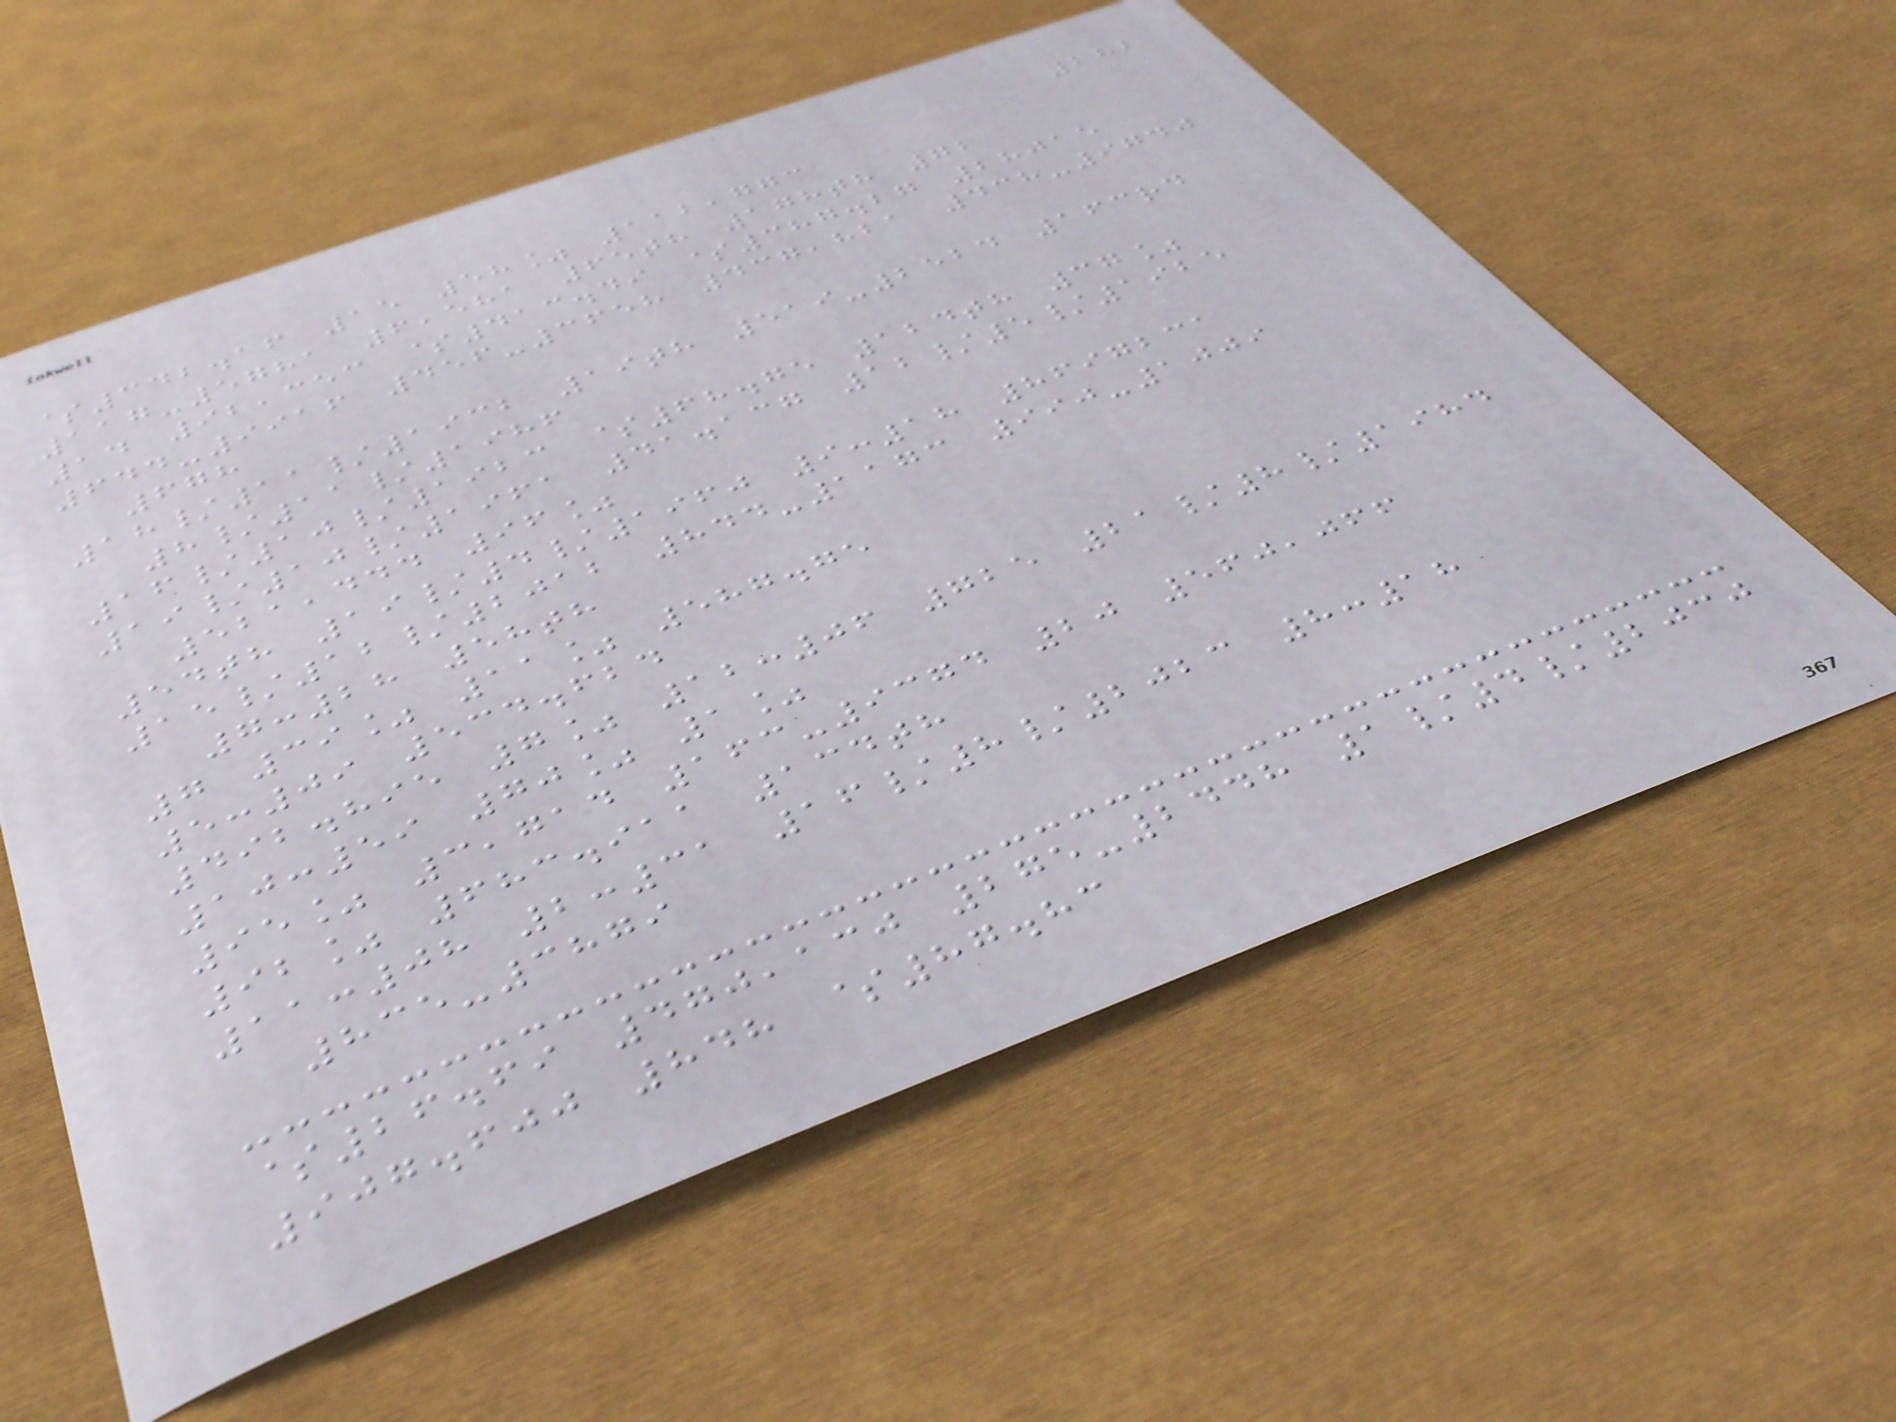282
$342.16 15 58% 112,773
117-5781 6,581 65th 178th 72
14 92,353 $413.49 $387.27 28015
644-9916 456-3658 437,821 438-9740
678
18/11/1932 19th 519-2524 163rd
8/11/1986
16/10/1923 $68.75 124th 37%
19/10/1961 41.137 12/5/1925
521,444 96%
54th 19/4/1960 9:18 8697231
15/12/2012 844-1173 990-1009
7:28 58th
7 39% 11% 587.75
5:09 534.624
492.895 7% 12:06 725 21/8/1984
10:59 70% 1%
95% 3,714 163-9374 20 560,066
92% 683.911 134th
11:08 2:31 16/8/2023 8:18
835-3879
$26.69 470,130 275-2448 1/4/2030
907.600 848 $87.83
